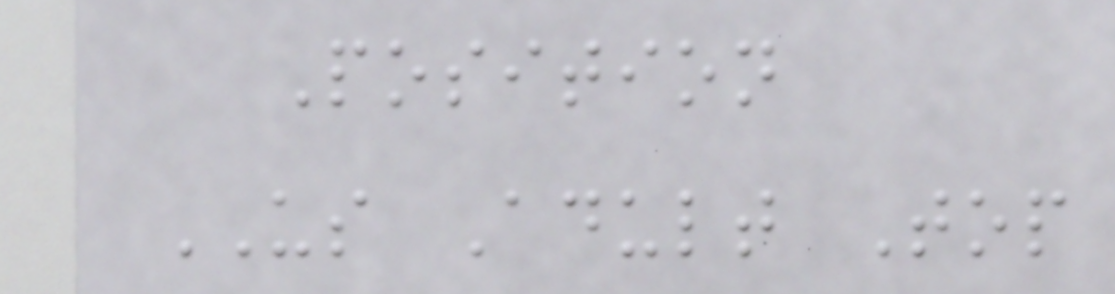Position
US Adult Top
